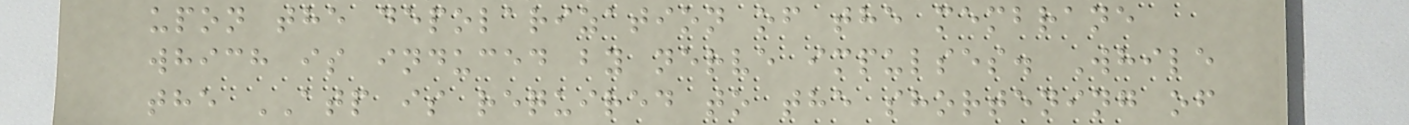upon the depolarization of the membrane
which is induced by nerve impulses. While
the ATP is required to the shortening of
